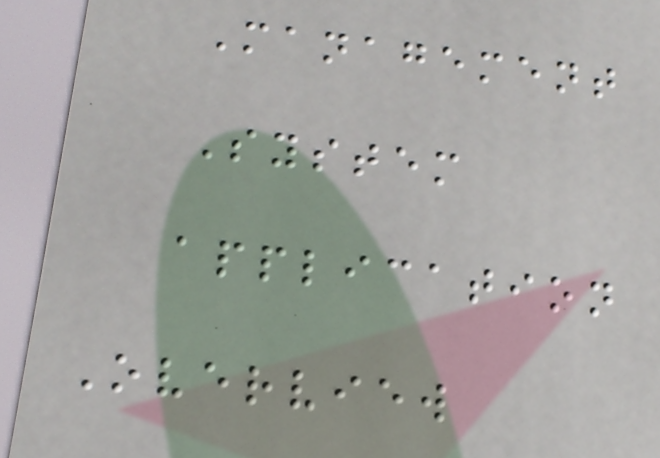Management
System
application
Overview
